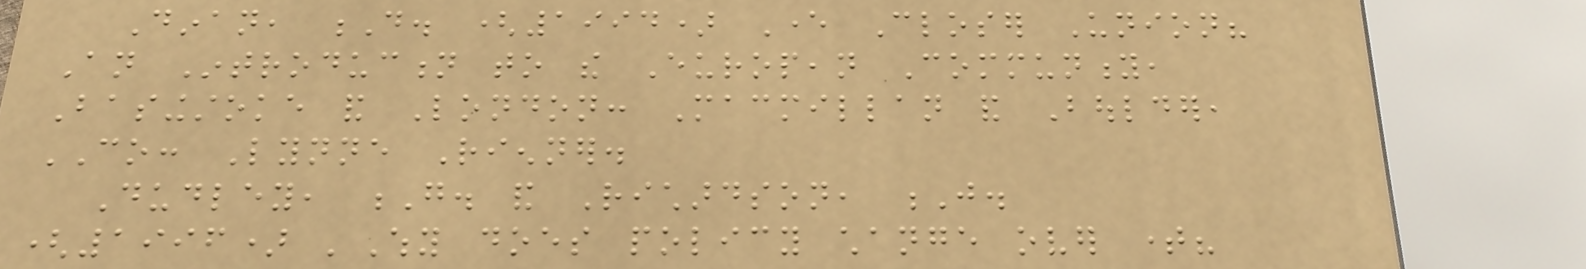Dinan, D. (1994) Ever Closer Union?
An Introduction to the European Community,
Basingstoke and London: Macmillan and Boulder,
CO: Lynne Rienner.
Dudley, G. and Richardson, J.
(1996) 'Why does policy change over time?
